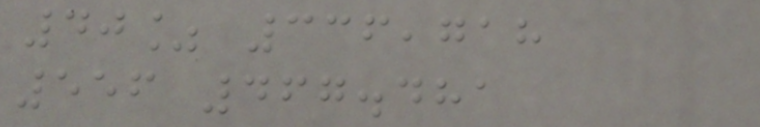40% 336,718
556 467.481
